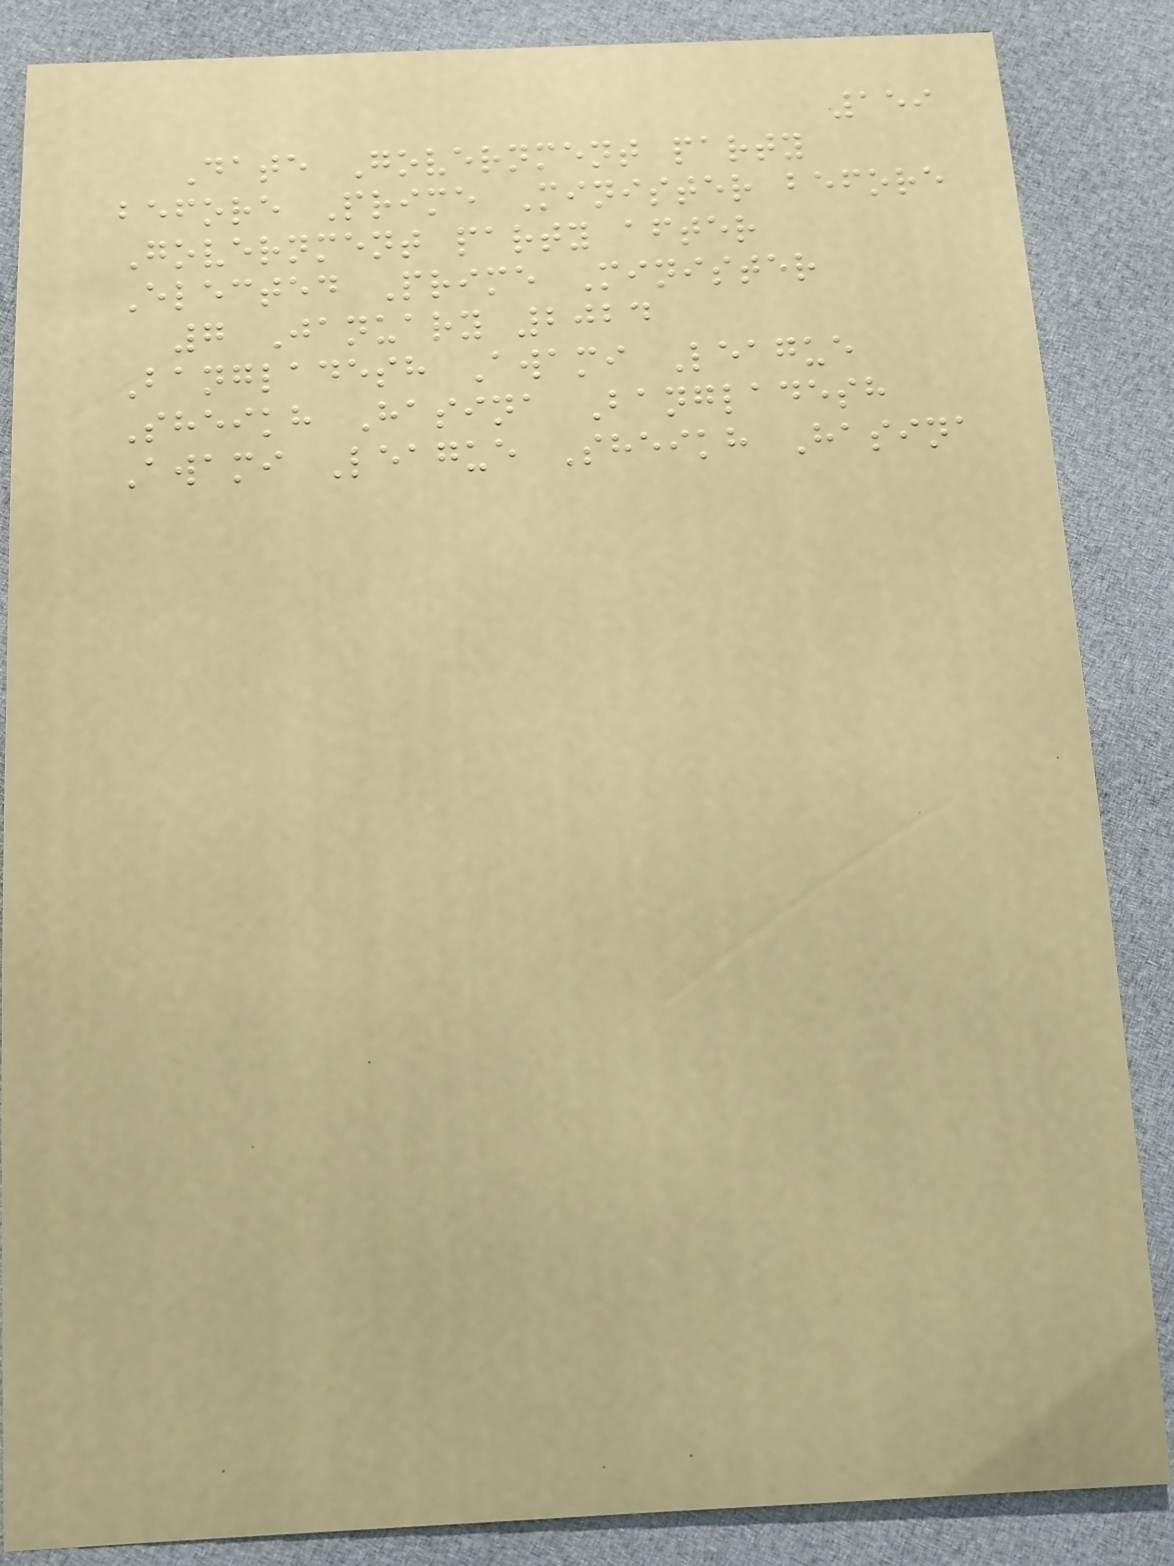159
Date Government party
before Prime Minister before
Government party after
Elected Prime Minister
7 January 2024
Bangladesh Awami League
Sheikh Hasina Bangladesh
Awami League Sheikh Hasina
